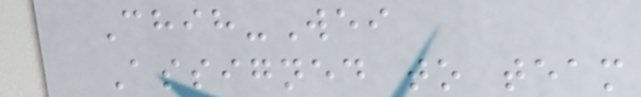Chih-Wei
Assigned to team
